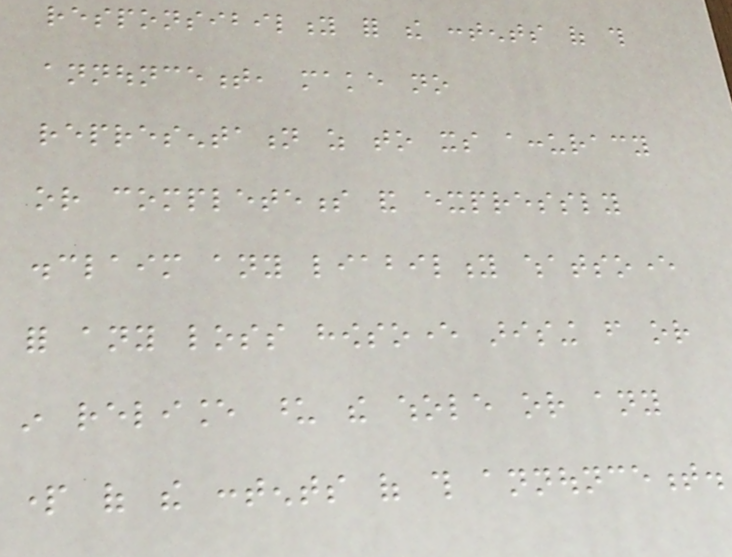responsibility for the contents of this
announcement, make no
representation as to its accuracy
or completeness and expressly
disclaim any liability whatsoever
for any loss howsoever arising from or
in reliance upon the whole or any
part of the contents of this announcement.
